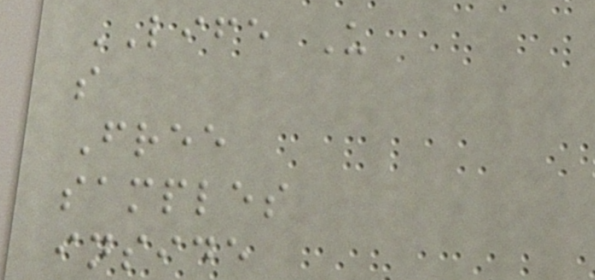LIFE U
s
Free
samples
inside
